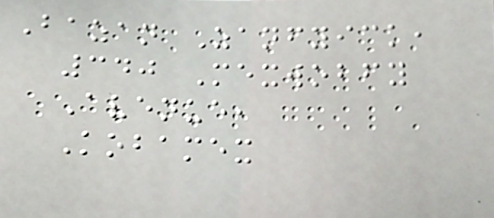Bazan Zanfyick,
340 Mexwobfy
Avenue,
Kobamex
